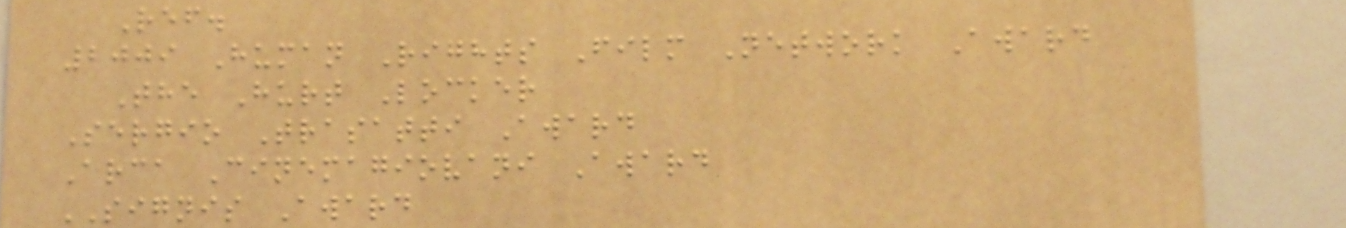Ref.
2009 Human Rights Film Network Award
The Hurt Locker
Sergio Trasatti Award
Arca Cinemagiovani Award
SIGNIS Award
